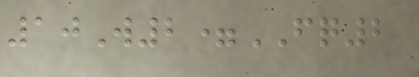10W2=FQ2
